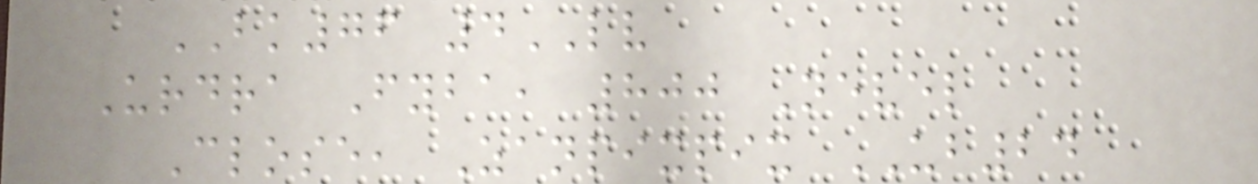BK76 4LV
Urdra Fyba, 800 Nevel
Close, Zanpixpix UB24
